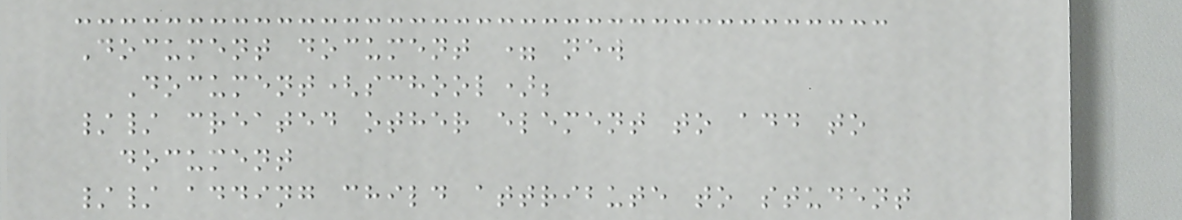Document document = new
Document(school);
// created other element to add to
document
// adding child attribute to student
